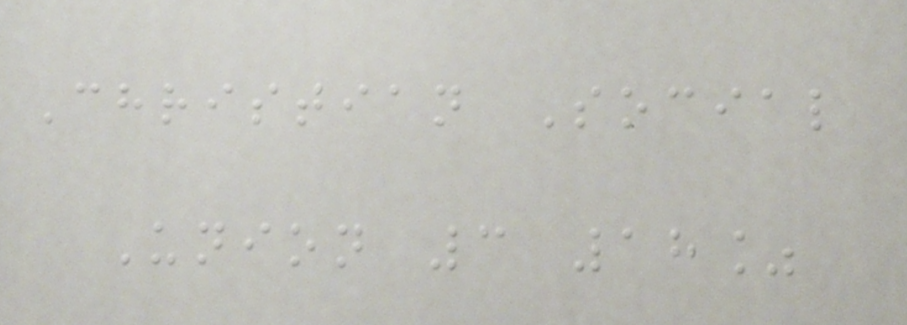Christian Social
Union 3 18%
